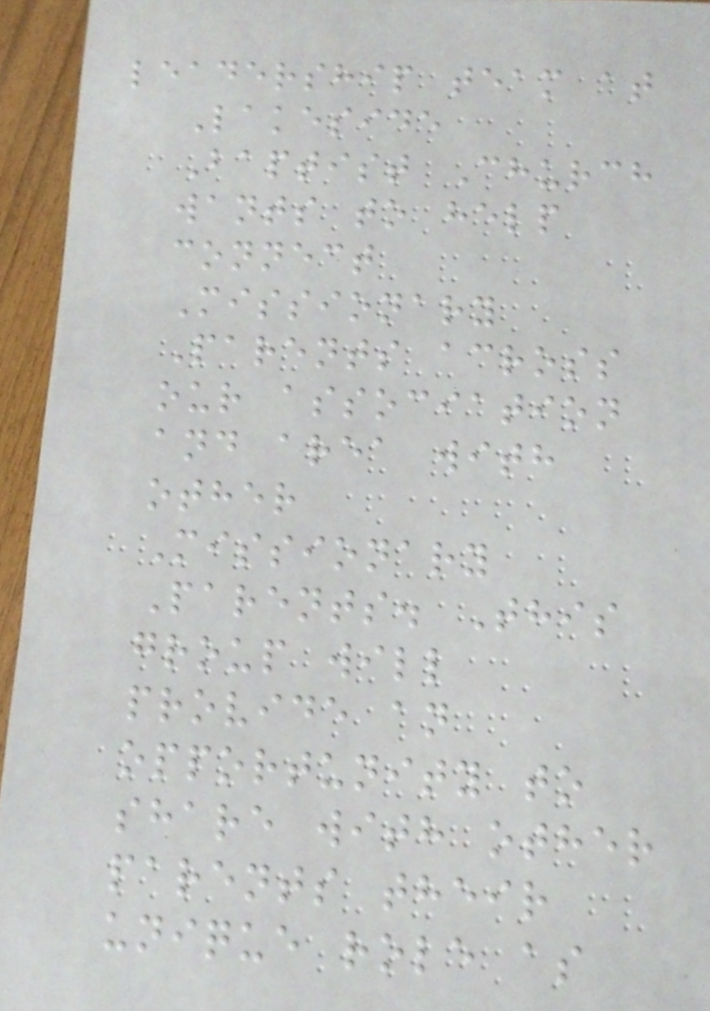leadership team at
Lakeside
Baptist Church
wants to help
connect
Missionary
Parents across
our association
and area with
other
Missionary
Parents. This
group will
provide an
opportunity to
share with other
parents their
unique role as
